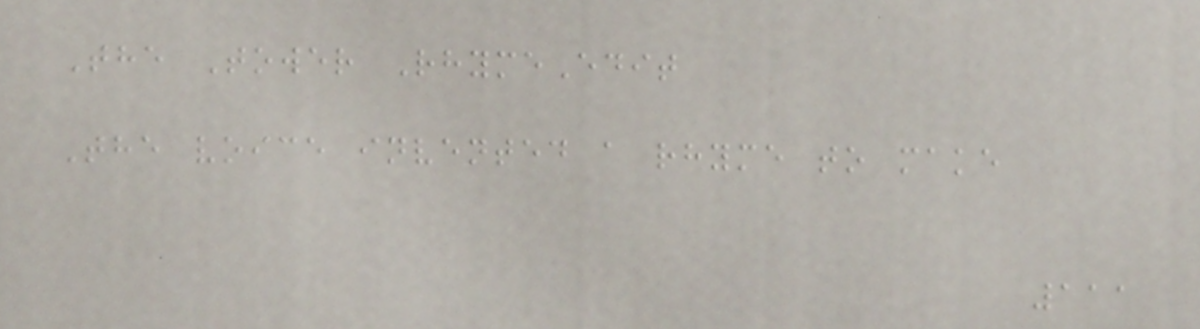The Tower RhymeEdit
The voice invented a rhyme to make
111
